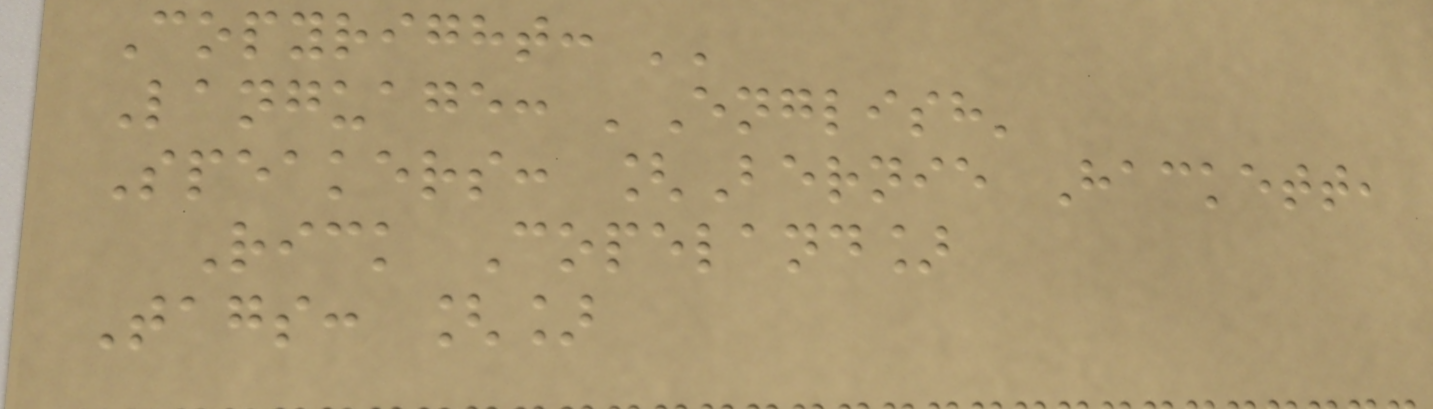Copyright: ''
Language: 'English'
Speakers: [Bernie Hackett,
Rick Copeland]
Tags: []
